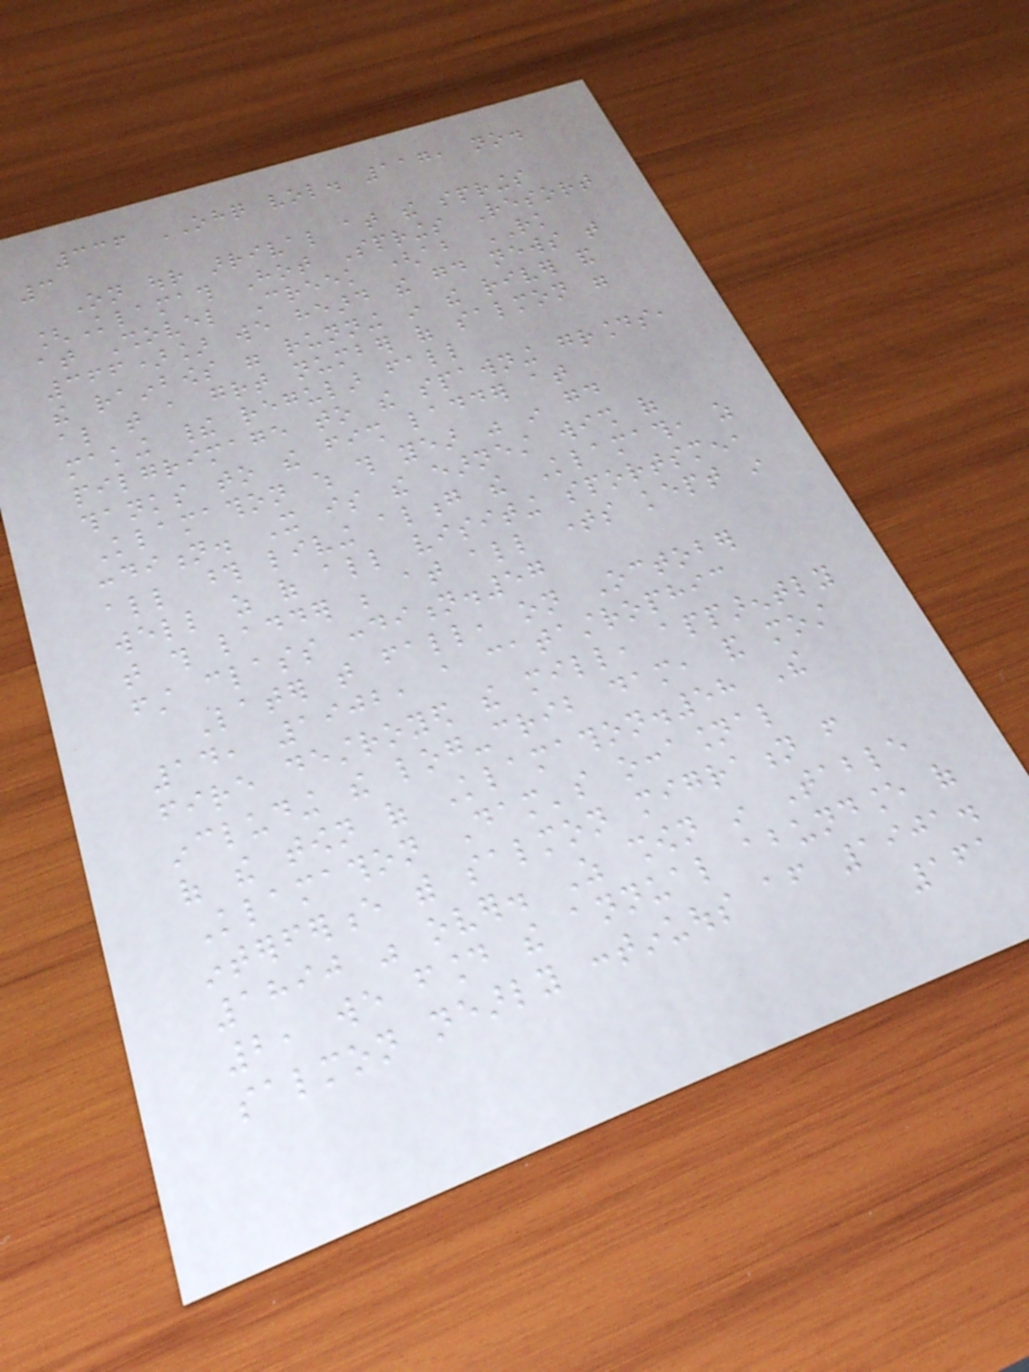336 OHQ vol. 117, no.
3
On our arrival at the springs
[Klamath Hot Springs Resort
at Shovel Creek (about RK
366)] we heard the good news that
the rainbows were running in the river and
also that a great number of salmon were
making their regular fall
pilgrimage to the spawning grounds,
thanks to the fish ladder at
Klamathon which this year was in good
condition. It is the earnest wish of
all those living along the Klamath, as
well as of all visiting sportsmen,
that this ladder be at all times kept in
first class condition.57
Later that fall, on October
14, 1902, a catastrophic
fire destroyed the mill, apparently
including the log-crib dam, and most
of the town of Klamathon.58 The
Klamathon Dam's occasional
interference with salmon migration from
1890 was over. As shown in Table
2, we found the annual abundance of
salmon nearly continuous after 1901.
161
